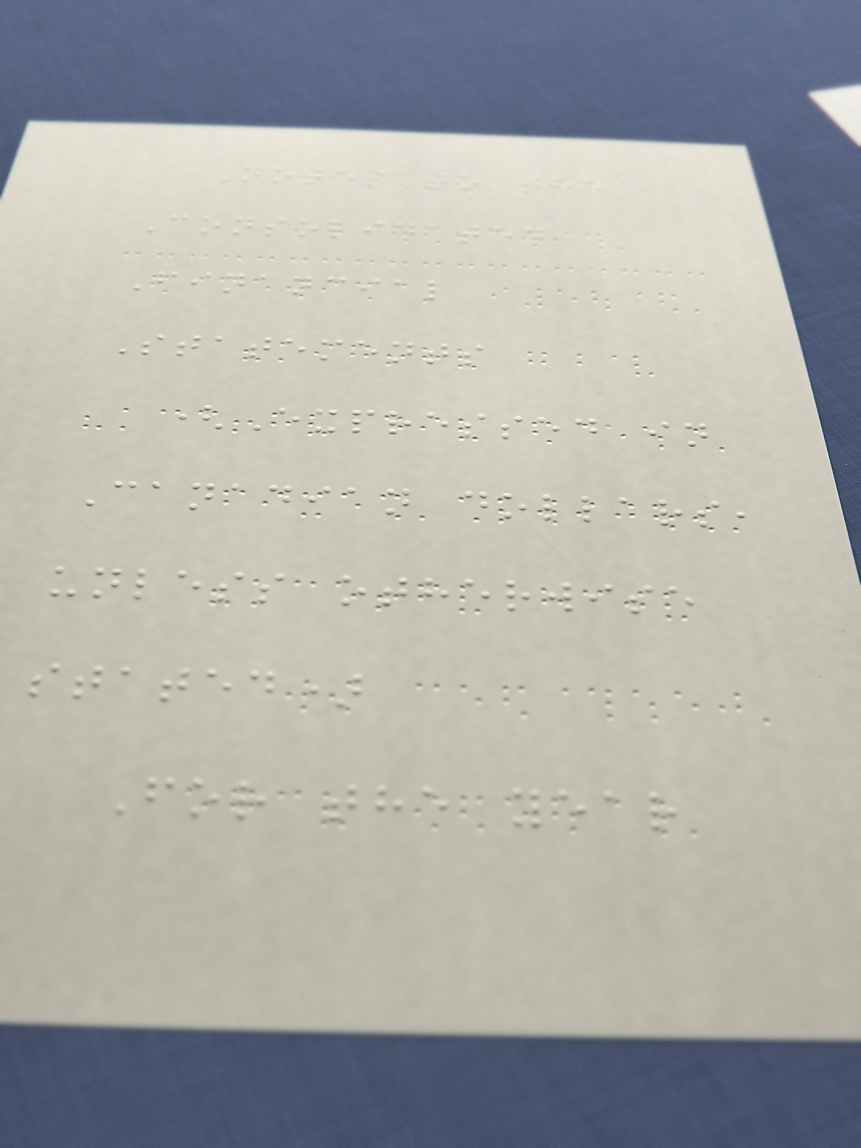Notes to the
Consolidated
Financial
Statements
(Expressed in
Canadian dollars,
unless otherwise
stated)
For the year
